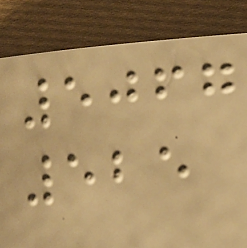5067
525
